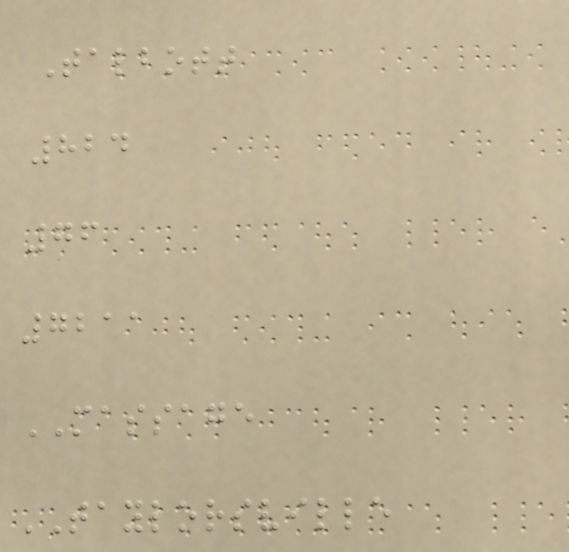Talbott
824
76
7211
MASSAGE
TAYLORSVILLE
